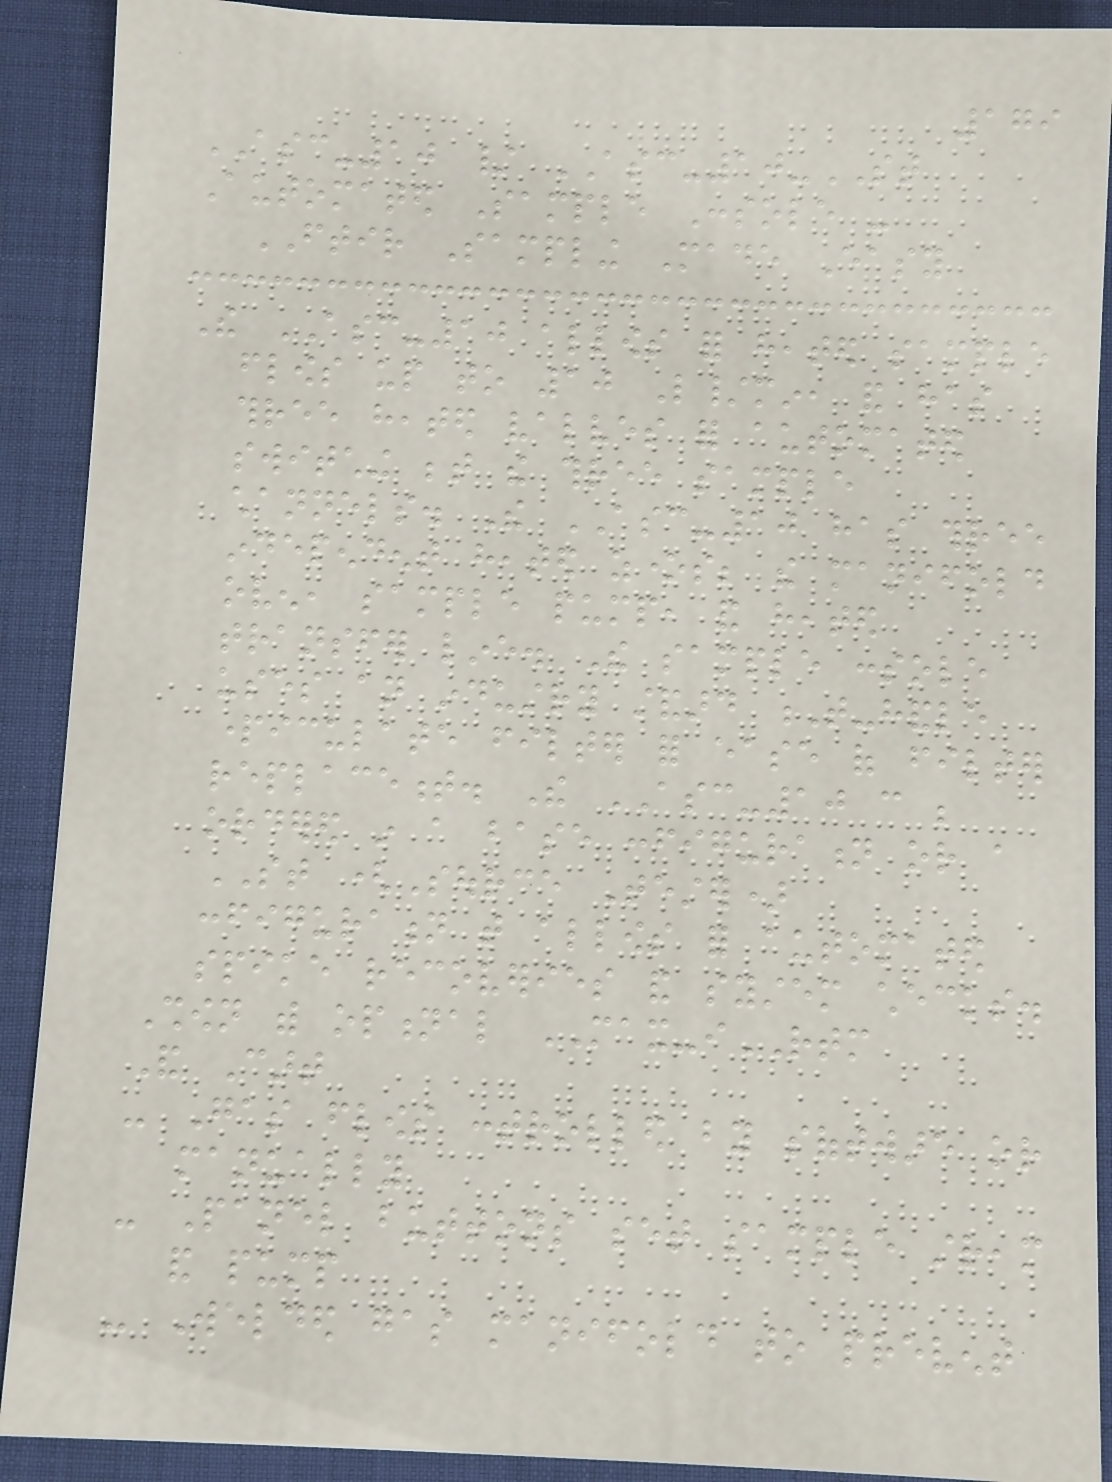179
ASC-10 / ASC-10-ST
Automated Sample Console -
FTIR Sampling Made Easy
The ASC-10 allows for heated sample
flows up to 10 L/min, and has
three heated valves for automated
switching between the three sample
channels. The ASC-10 has three
independent heated zones; the manifold
oven, sample pump, and heated
transfer line. The sample console
uses an industry standard T-handle
particulate filter for ease of filter
replacement. The ASC-10 can be
ordered in a base configuration or a
ST (Source Tester)
configuration that allows for automated
spike recoveries and system checks.
Shown with optional MAX-iRTM
And Cart
- Gas flows controlled by software or
manually
- Panel buttons set sample stream
and pump
- Welded gas manifold to prevent
